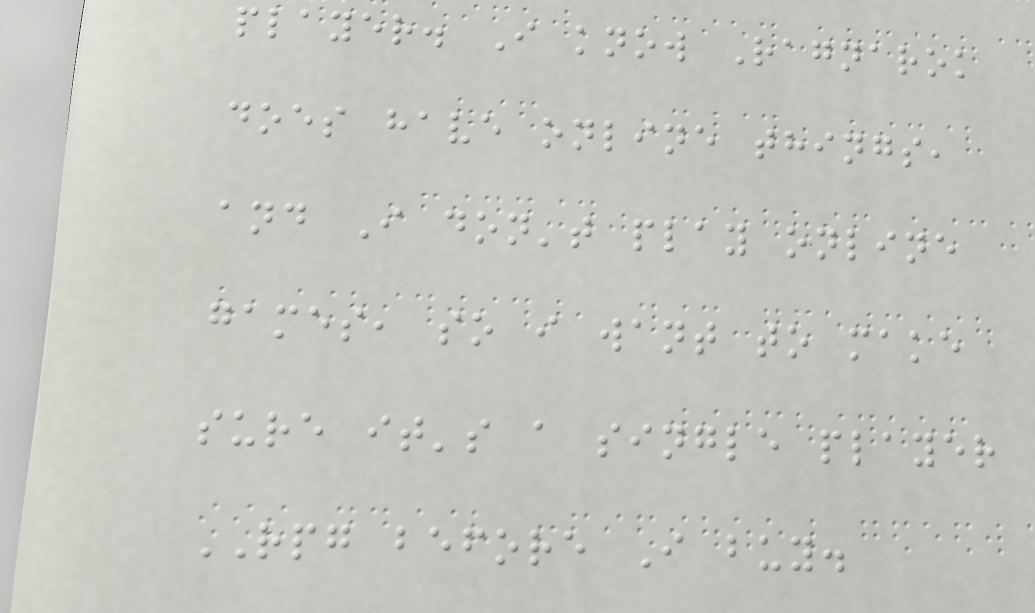player. I know Ragnarok
does have online things,
and I don't play online
games, so i want to make
sure it's a single player
RPG before I buy.
